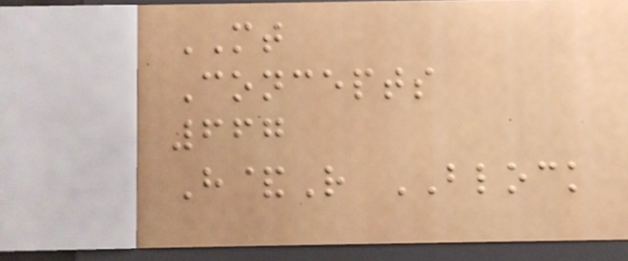MT
Concepts
667
H&R BLOCK
